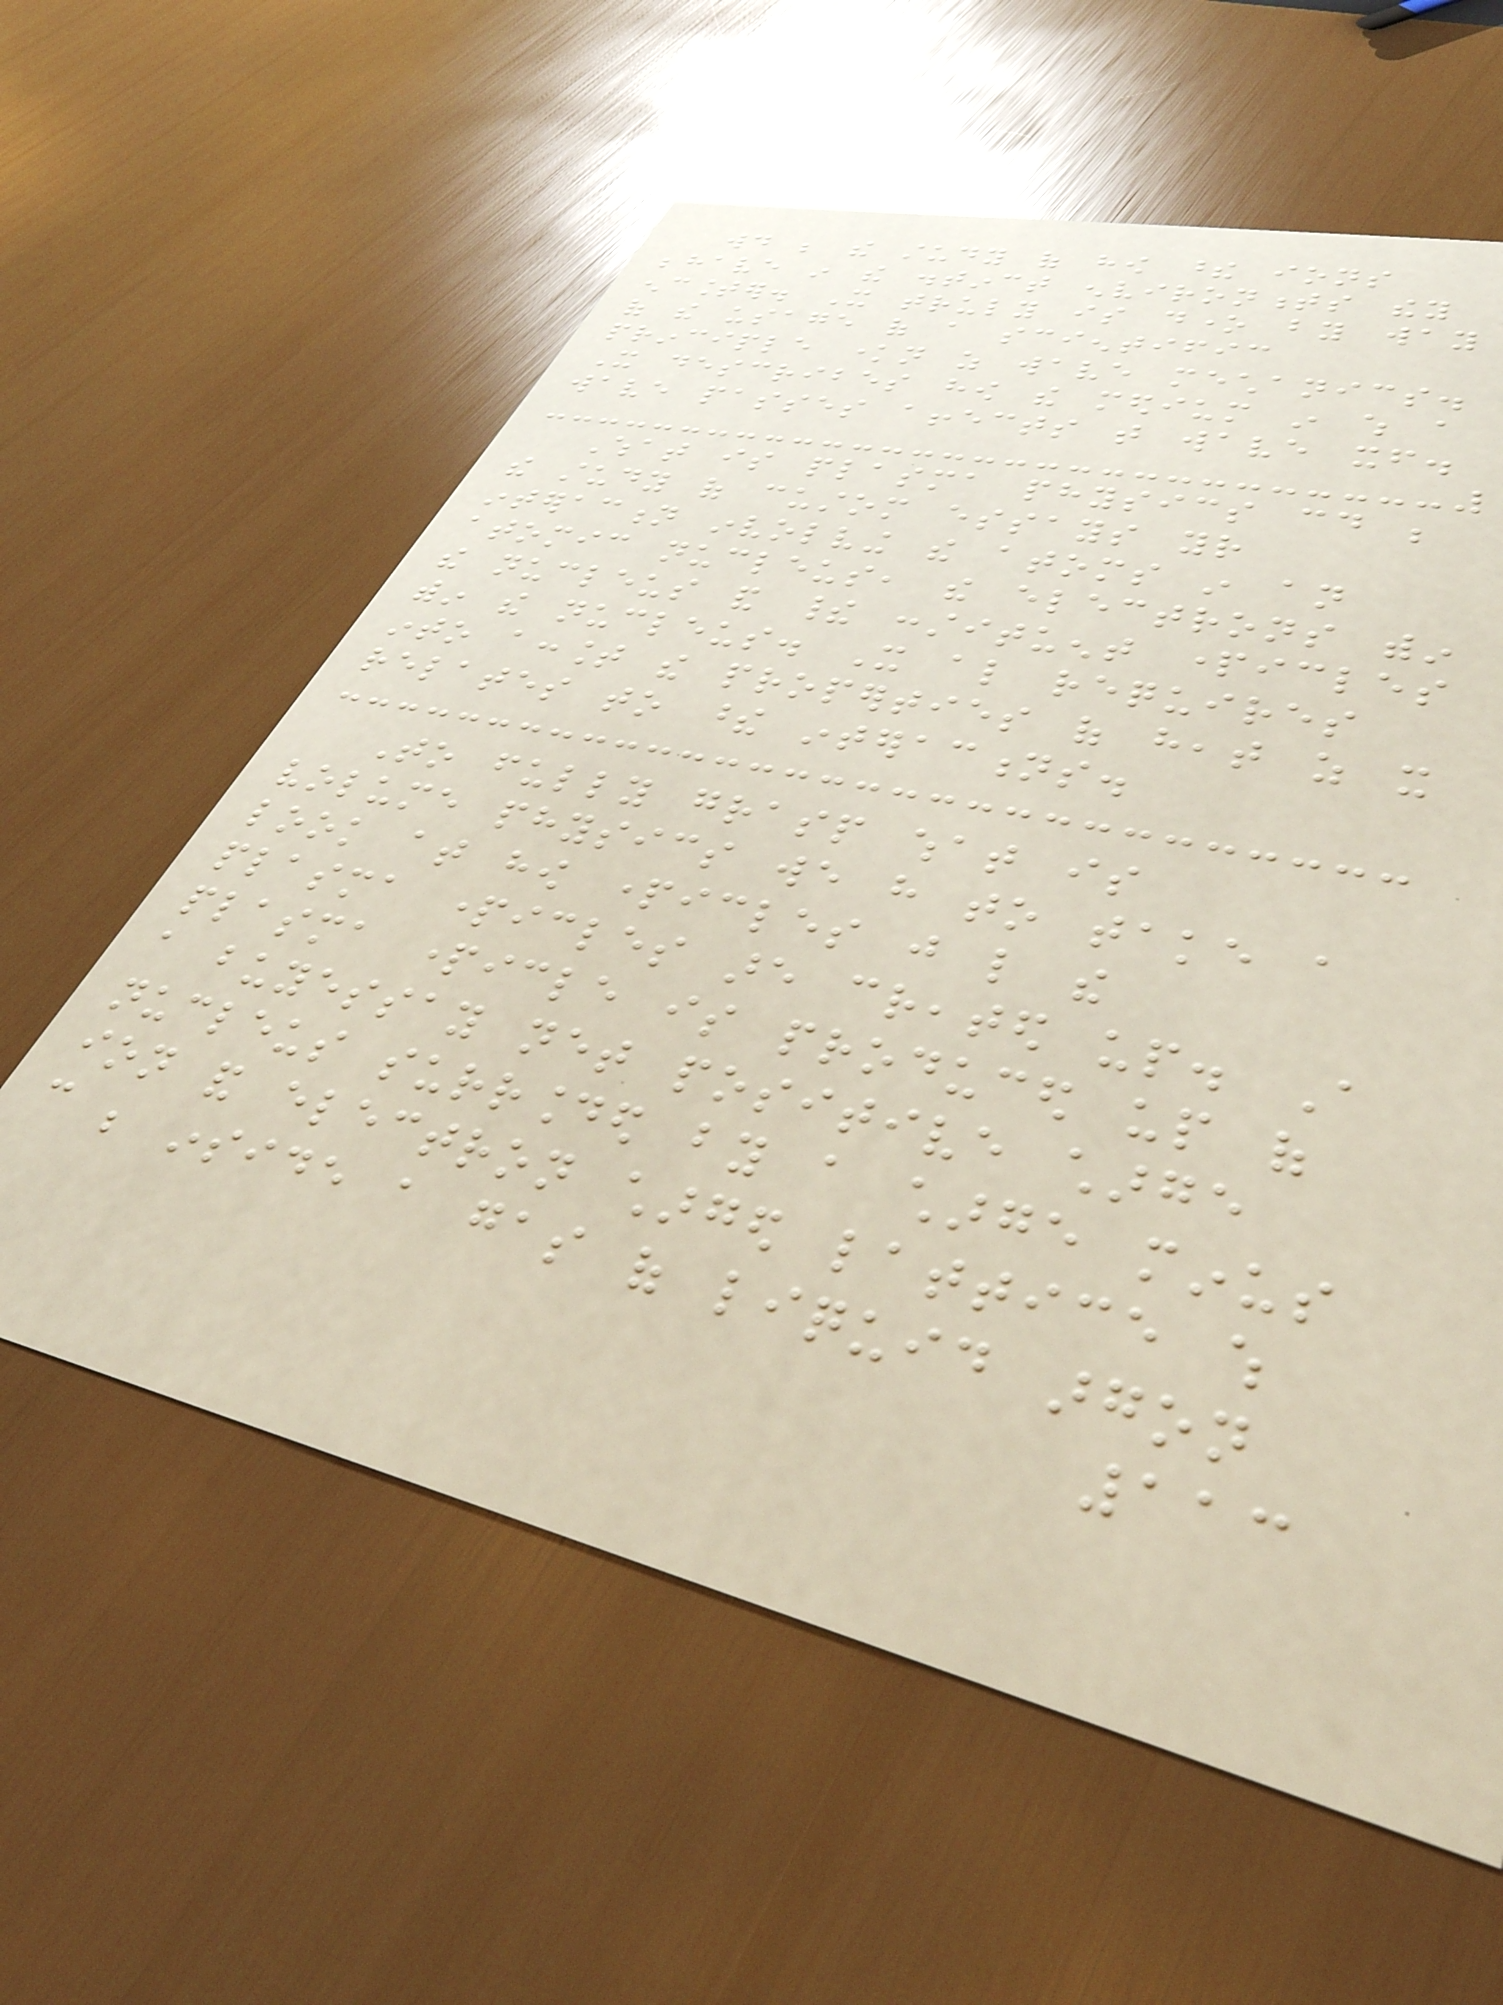would be the study of how these ions
behave in the distinct environments they
encounter. It truly is done by way
of the usage of a scientific
principle known as wave mechanics.
It describes how the medium in which a
wave passes affects that wave itself.
What is plasma physics could be
the study of custom essays your
interaction involving the atoms in an
atomic nucleus, the electrons within
the nucleus and their constituent particles
within the nucleus. It also requires
into account the properties of heat as it
relates to these interactions.
To fully grasp what is
volume physics we have to take a
look at how particles just like the
plasma particles are created up. A
plasma particle is produced up of
a buyessay net positive charge
nucleus surrounded by a charge minus
ion and electron charged lattice which
can be inside a gas of liquid argon
113
